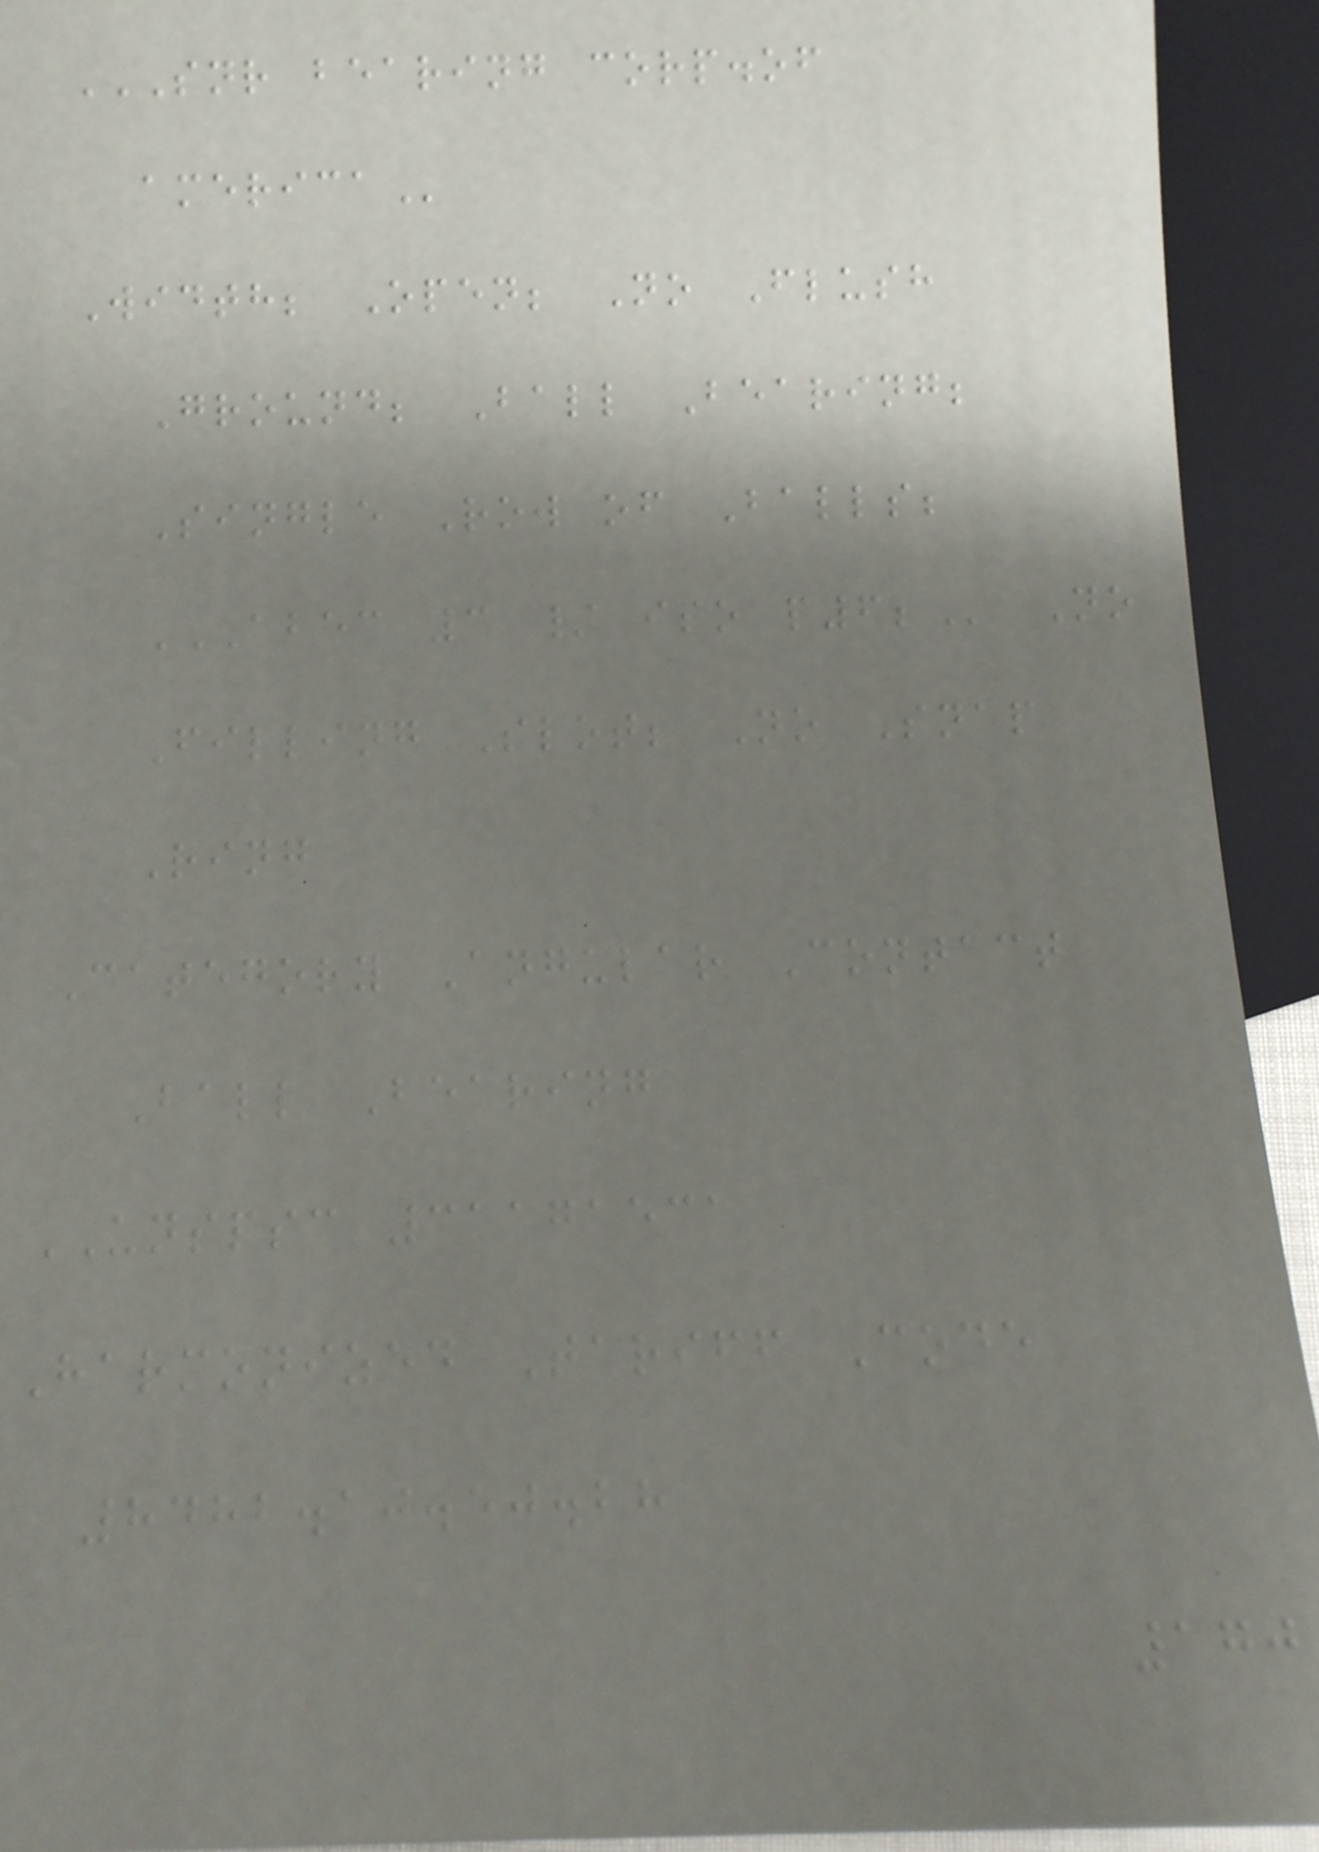SNR BEARING CORP.OF
AMERICA
Width; Open; No Flush
Ground; Ball Bearing;
Single Row of Balls;
ABEC 3 / ISO P6; No
Filling Slot; No Snap
Ring
Category Angular Contact
Ball Bearing
UNSPSC 31171531
Harmonized Tariff Code
8482.10.50.28
170
